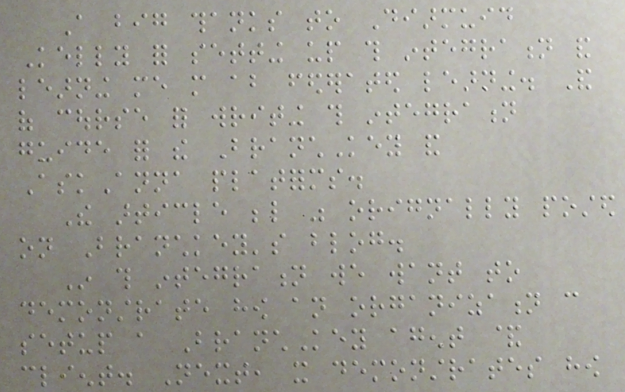A big thanks to Diarmuid
Kelly for setting up this integration and
learning me more about federated learning. And
of course for writing this integration
guide for the BranchKey and
AskAnna platforms.
The article below was orignally posted
on Branchkey's blog.
In this integration we want to
demonstrate how an organization can
setup a BranchKey agent &
client. Next, it demonstrates how
